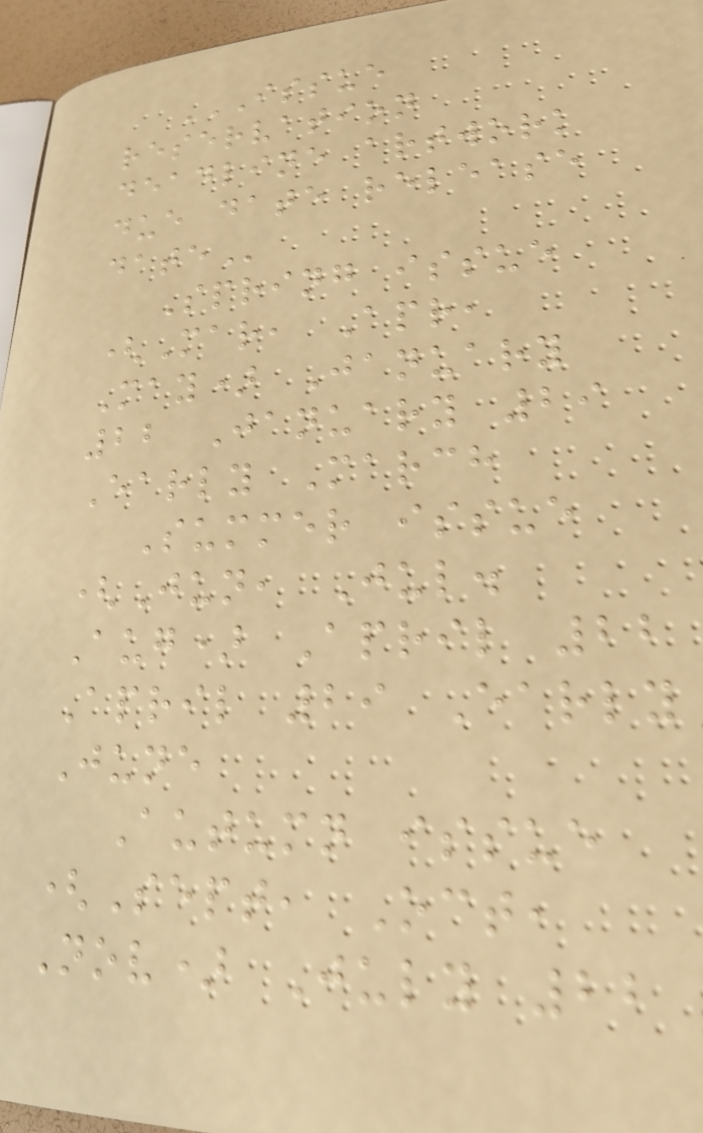ISSUE
RESERVATION
DEADLINE ARTWORK
DUE DATE RELEASE
DATE
Spring issue
(Mar, Apr,
May) January
22 January 29
Early March
Summer issue
(Jun, Jul.
Aug) April 22
April 29 Early
June
Autumn issue
(Sept, Oct,
Nov) July 22
